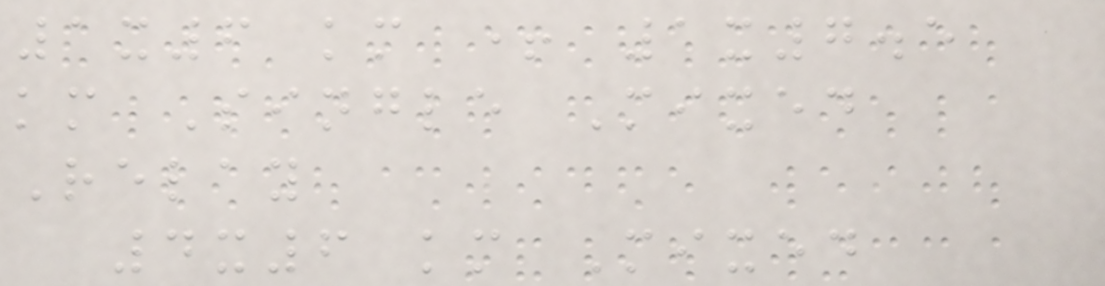1x6 km + 1x7.5
km Single Mixed
Relay
4x6 km Mixed
